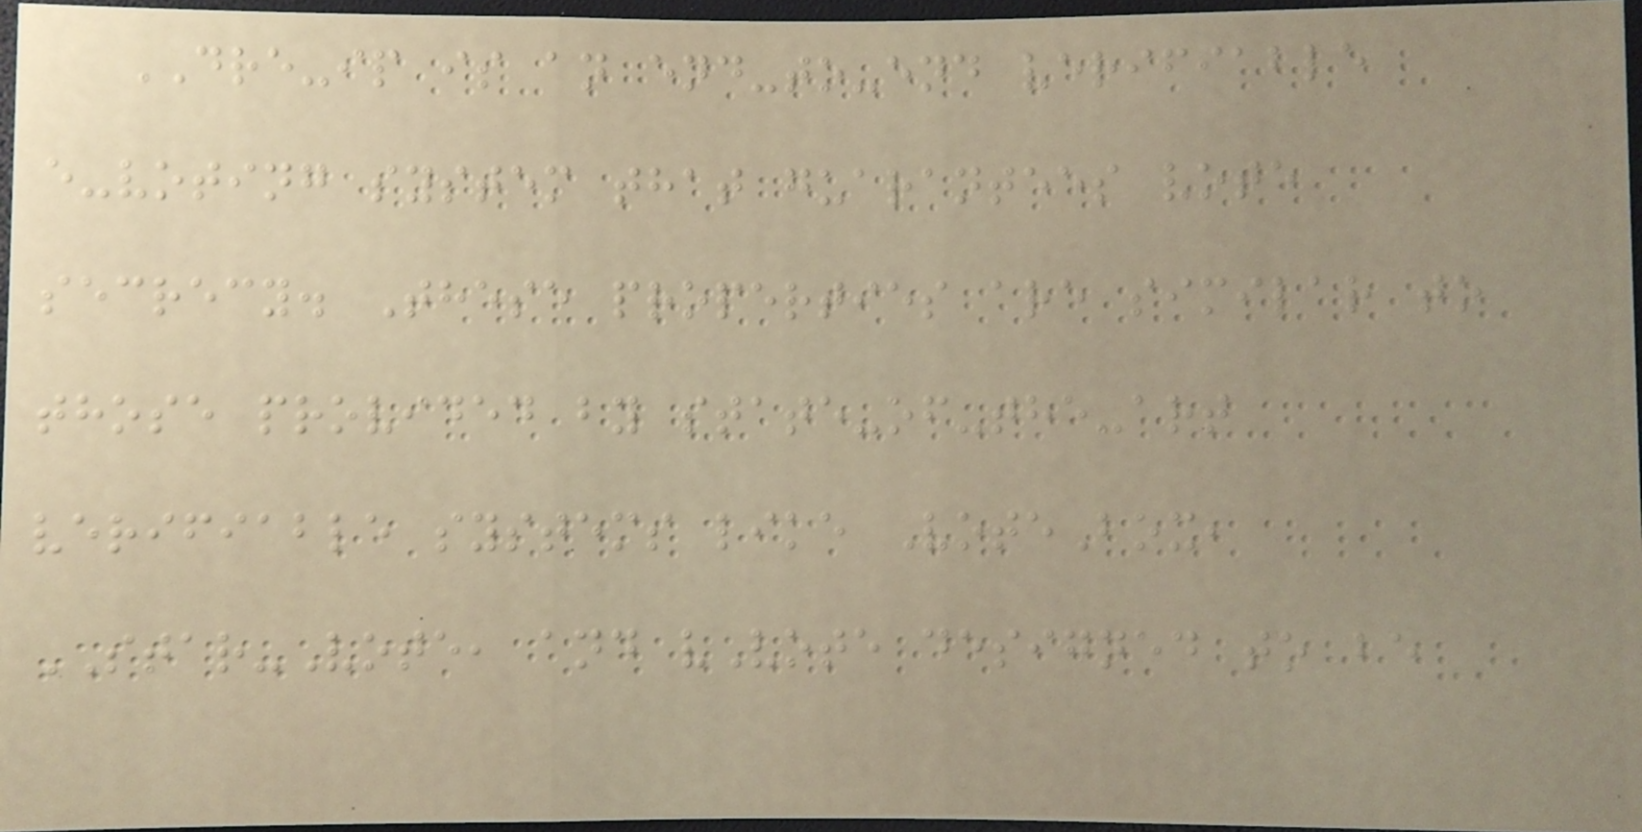DRE-ip is an end-to-end verifiable
e-voting system that guarantees vote
secrecy. These properties are similar to
those provided by state-of-the-art
verifiable systems like VoteBox,
STAR-Vote, and vVote designed to be
